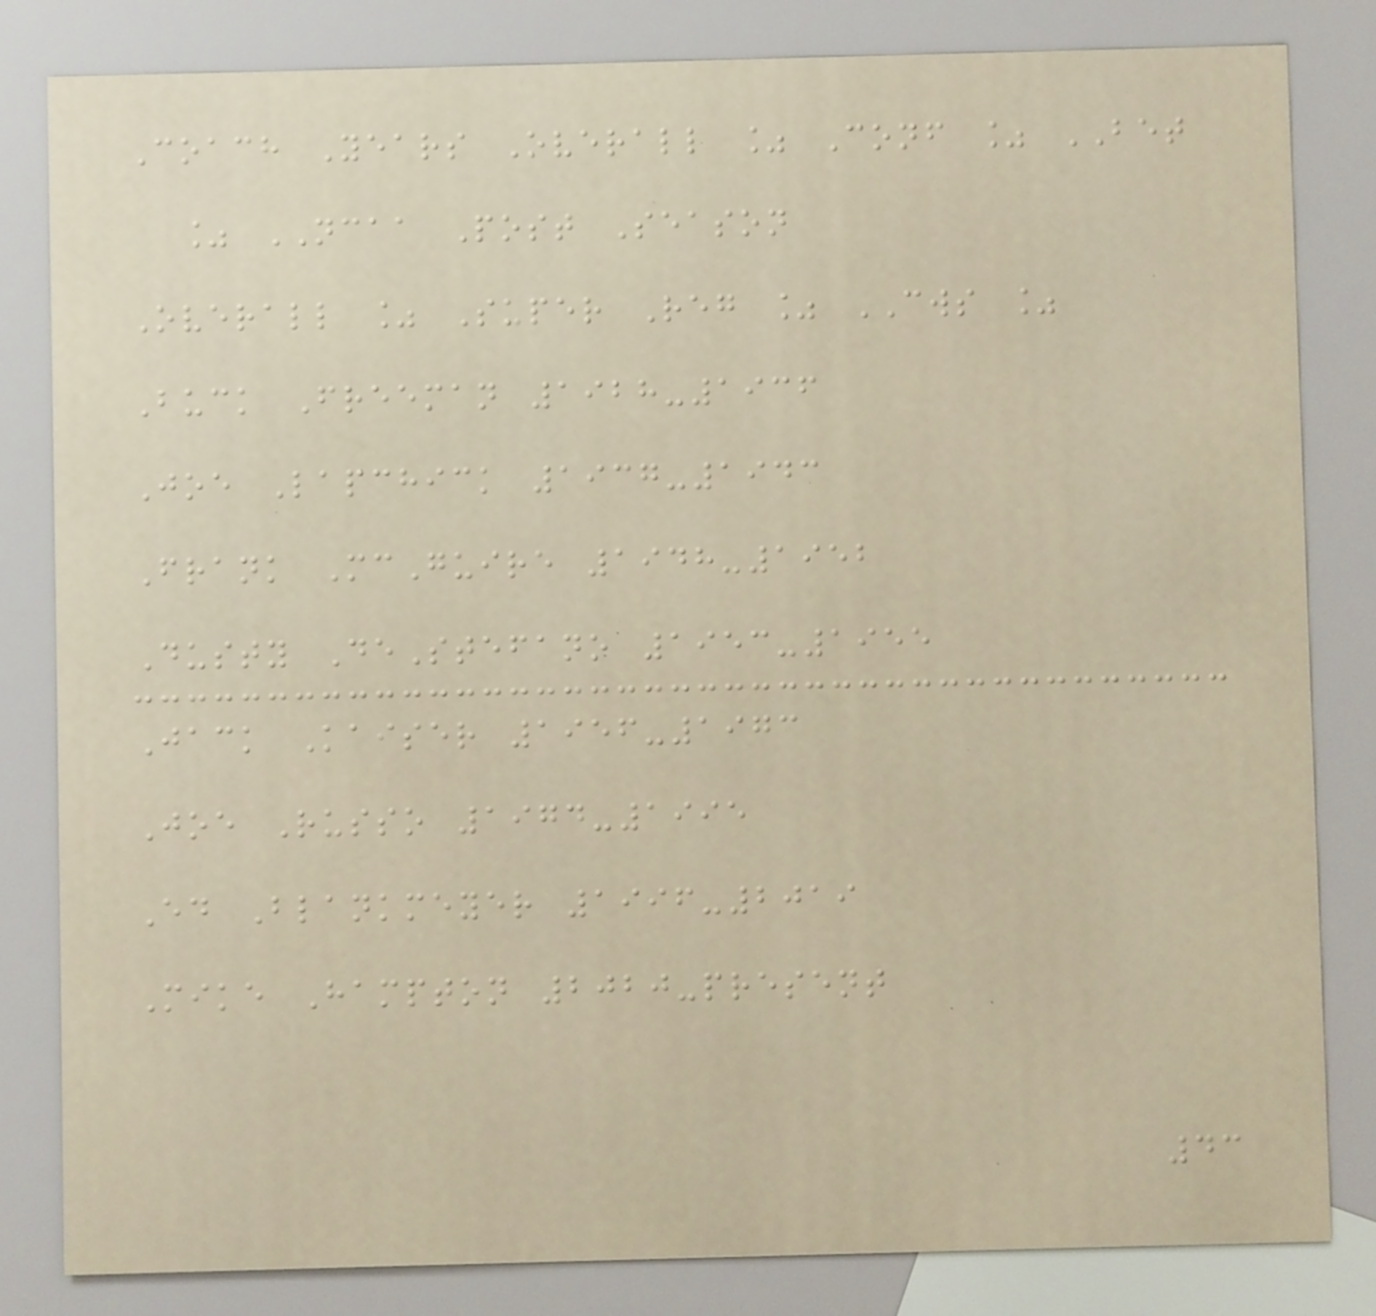Coach Years Overall % Conf % BET
% NCAA Post Season
Overall % Super Reg % CWS %
Buck Freeman 1928-1936
Joe Lapchick 1937-1943
Frank McGuire 1948-1952
Dusty DeStefano 1953-1955
Jack Kaiser 1956-1973
Joe Russo 1974-1995
Ed Blankmeyer 1996-2019
Mike Hampton 2020-present
43
